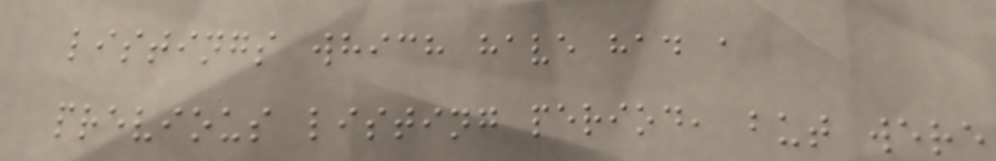listings which have had a
previous listing period, but were
